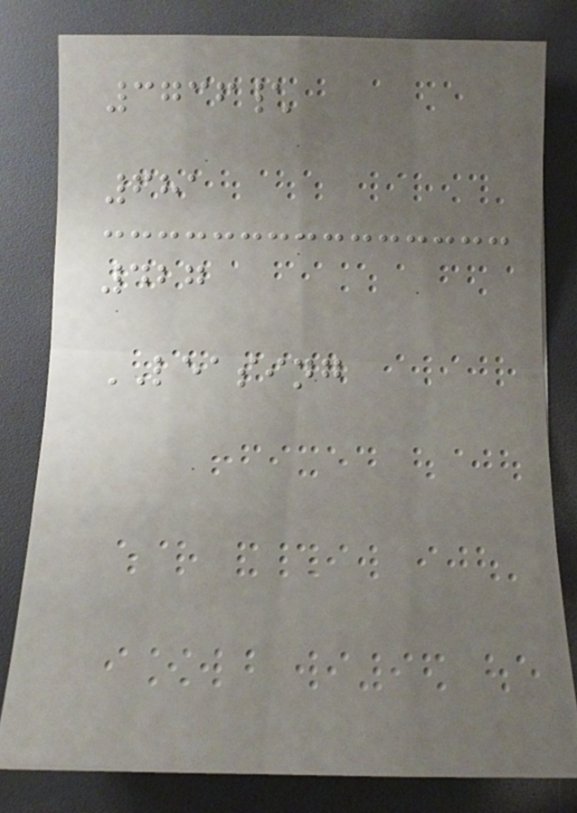3736\
681
427
LEASING
